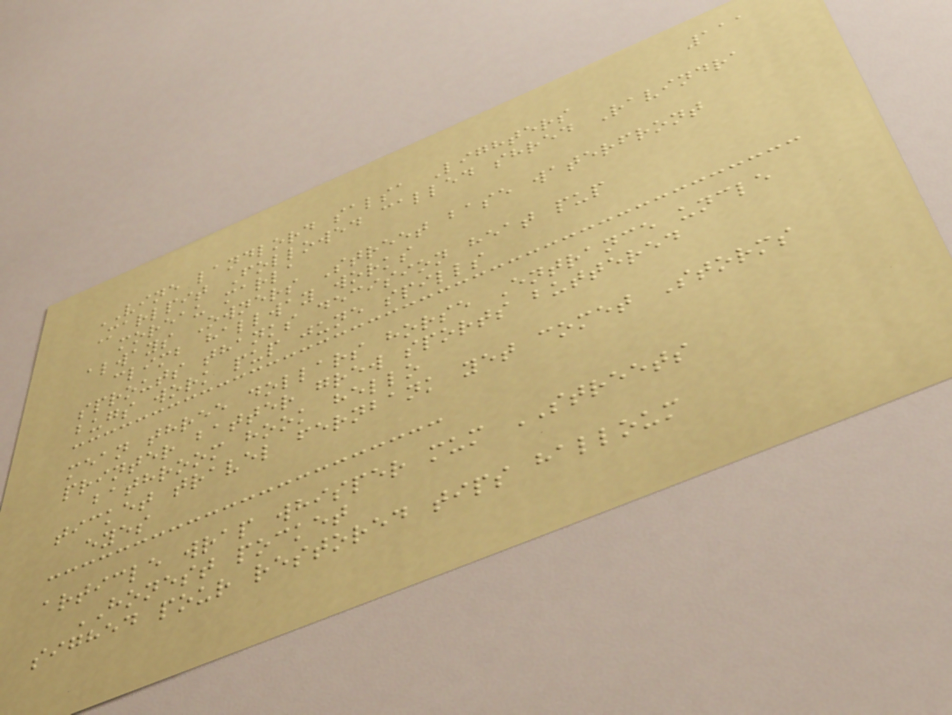111
VINE landlord salsa Lighters
Marlpit Followed called shred Ravindra
moreau marla
always Owners Street base waterfront
climb hallway works
sprouts thanks decision heat pup
bugs work pup june spills
mean three dollars horse Entrance uncle
printer batter grew sports buttered
bathroom hook hello
ticket travel fernbank yet comet Storms
eyes
article wrap whisper mum STREETS
HONEST pocket
sighed pour restored tips halloum
